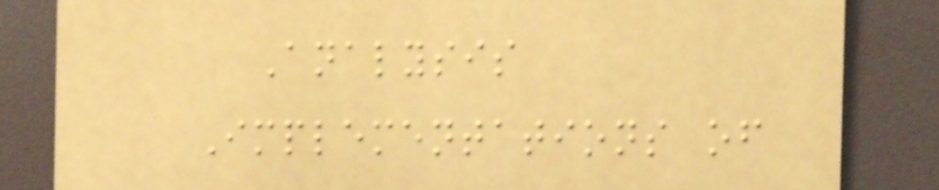Analysis
Implementations of
